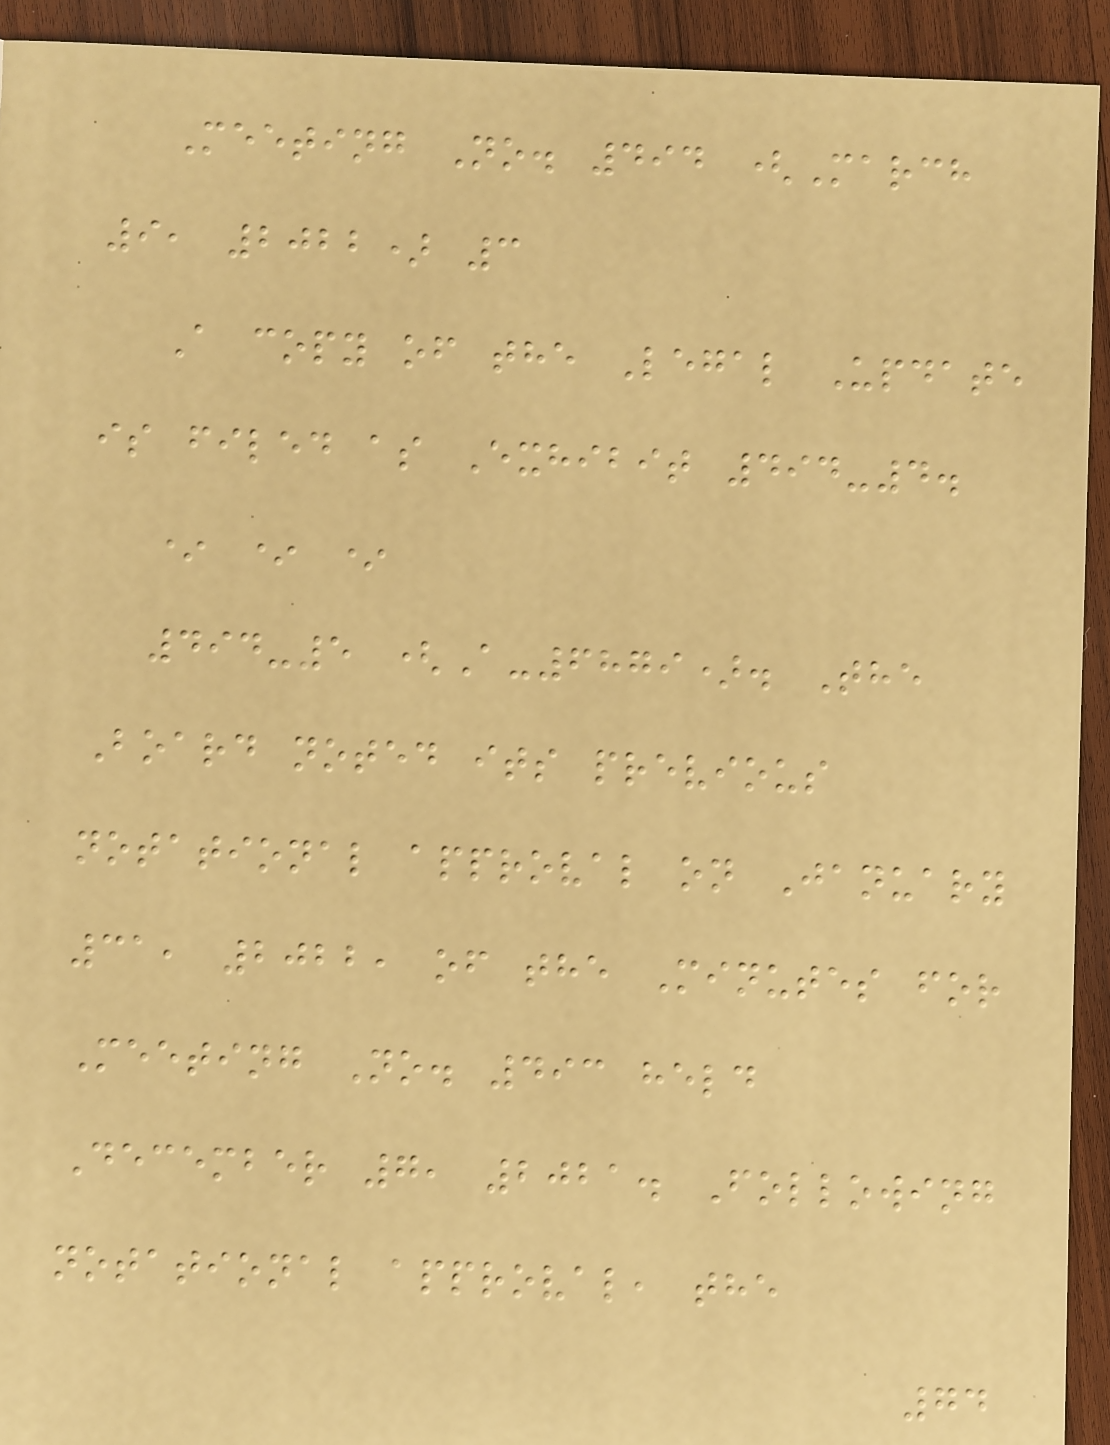Meeting No. 494 (March
9, 2022) 3
A copy of the Legal Update
is filed as Exhibit 494-4.
* * *
494-5 (A-6879). The
Board noted its previous
notational approval on January
31, 2022, of the Minutes for
Meeting No. 493 held
December 7, 2021. Following
notational approval, the
74
